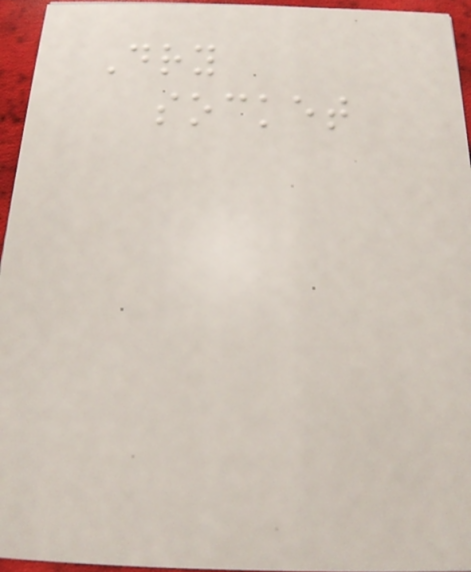Dry
socket
